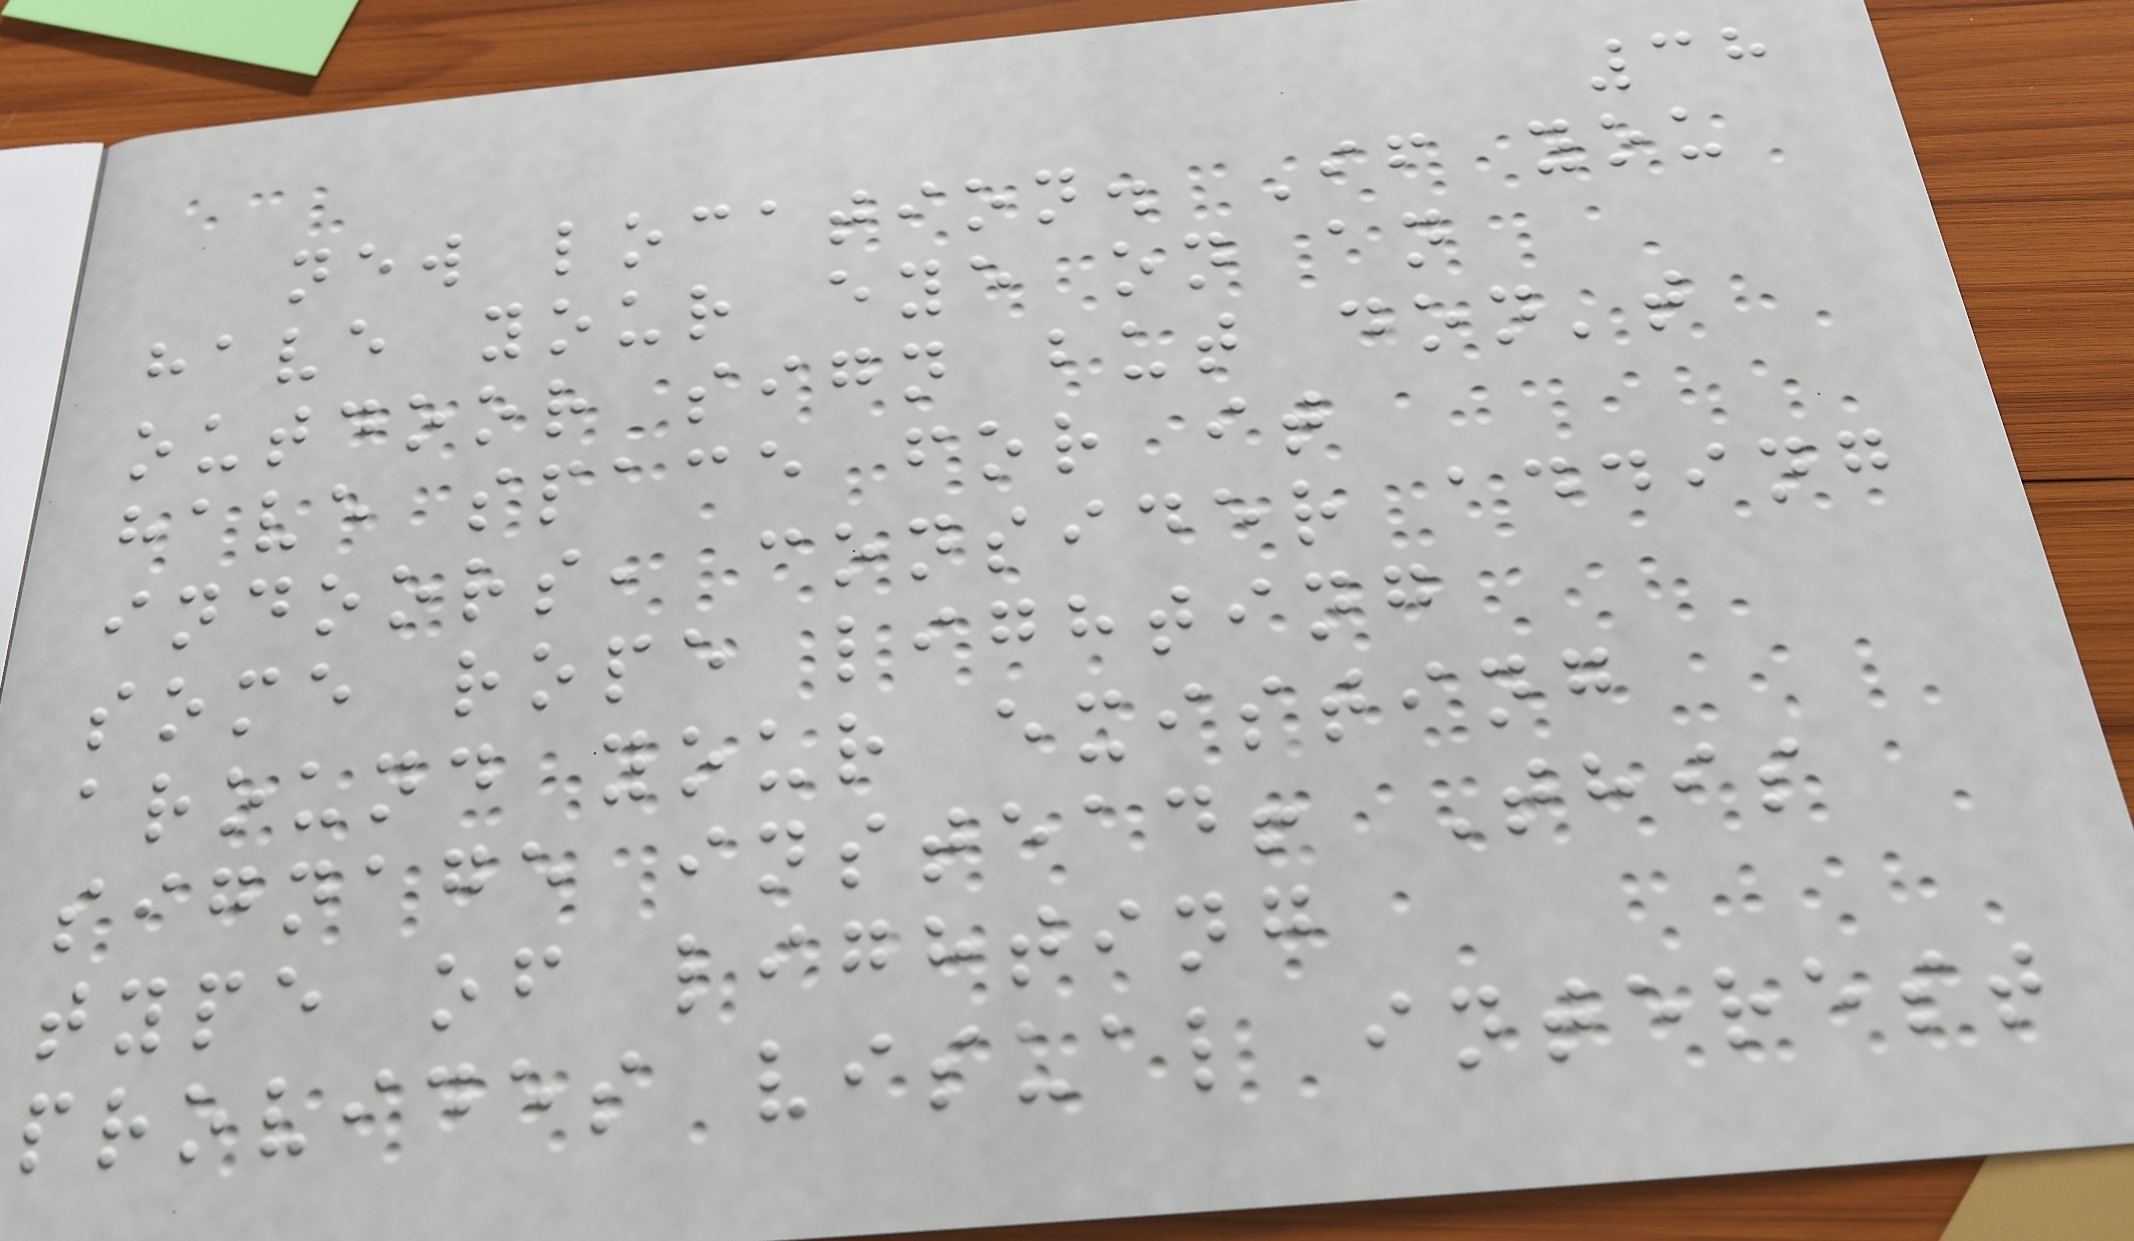38
new location. If you
have your eye on an
outdoor sign but don't
have space for it
indoors, consider adding
some rope lighting
around your existing
signage instead! This
type of lighting
provides visual interest
